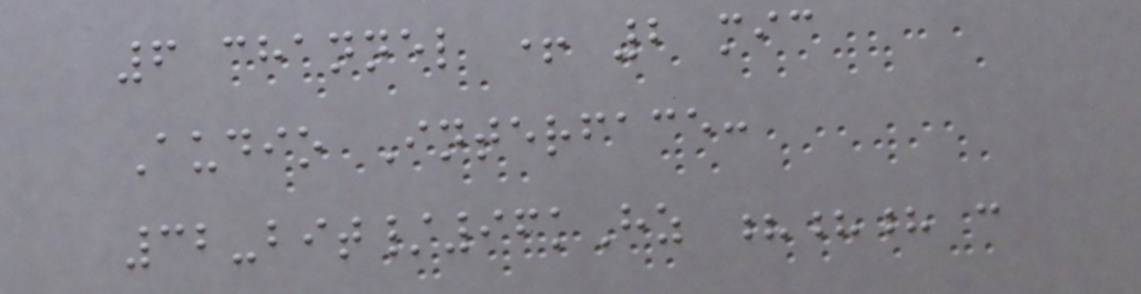6 channel + 2 mic
Audio Interface:
32-bit/96kHz ??? :
